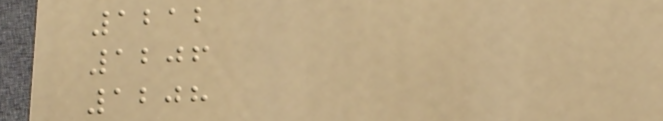1212
1206
1208
